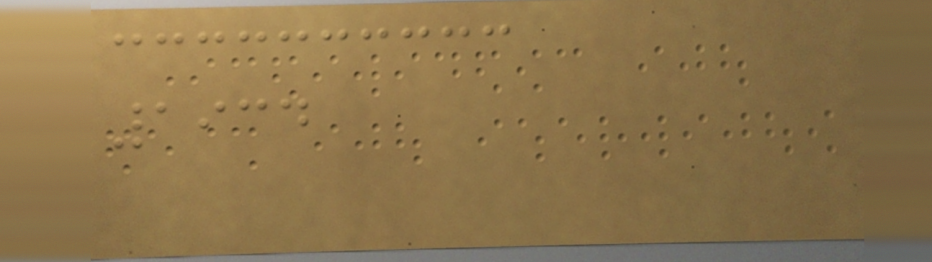1934
